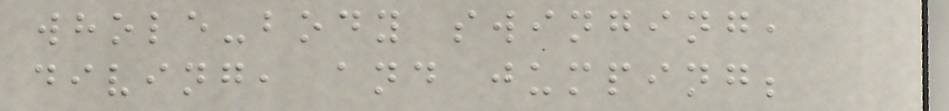whole-body swinging,
diving, and jumping;
